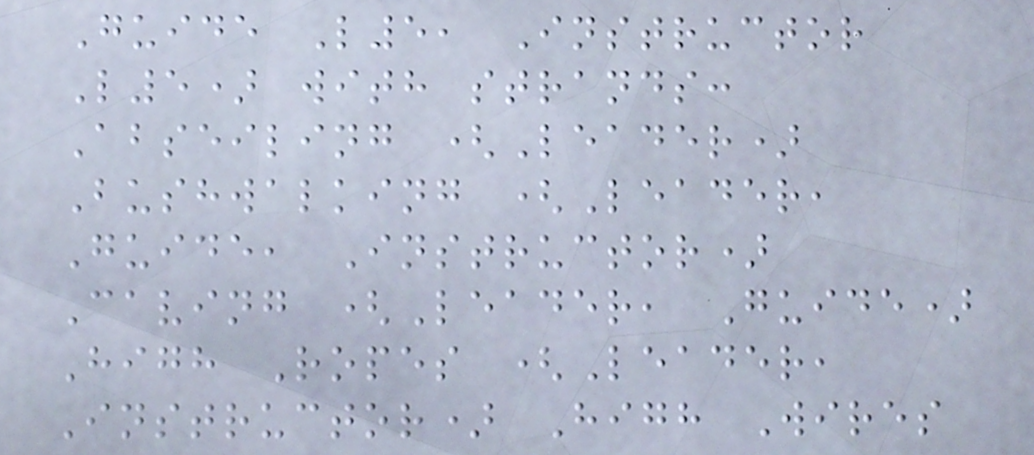Guide L5, Instructor
L5) with strands:
Abseiling (Leader)
Bushwalking (Leader,
Guide, Instructor)
Caving (Leader, Guide)
High Ropes (Leader,
Instructor) High Wires
